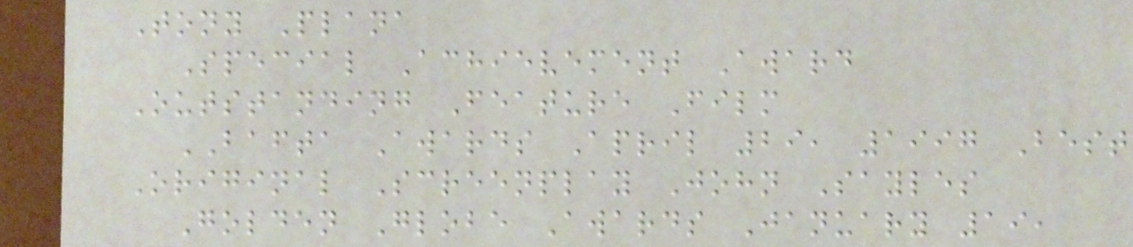Tony Plana
Special Achievement Award
Outstanding Feature Film
BAFTA Awards April 29, 1997 Best
Original Screenplay John Sayles
Golden Globe Awards January 19,
